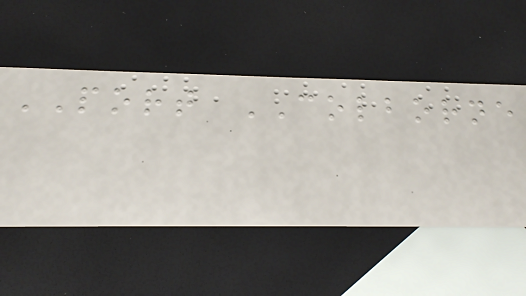PORT COLBORNE
